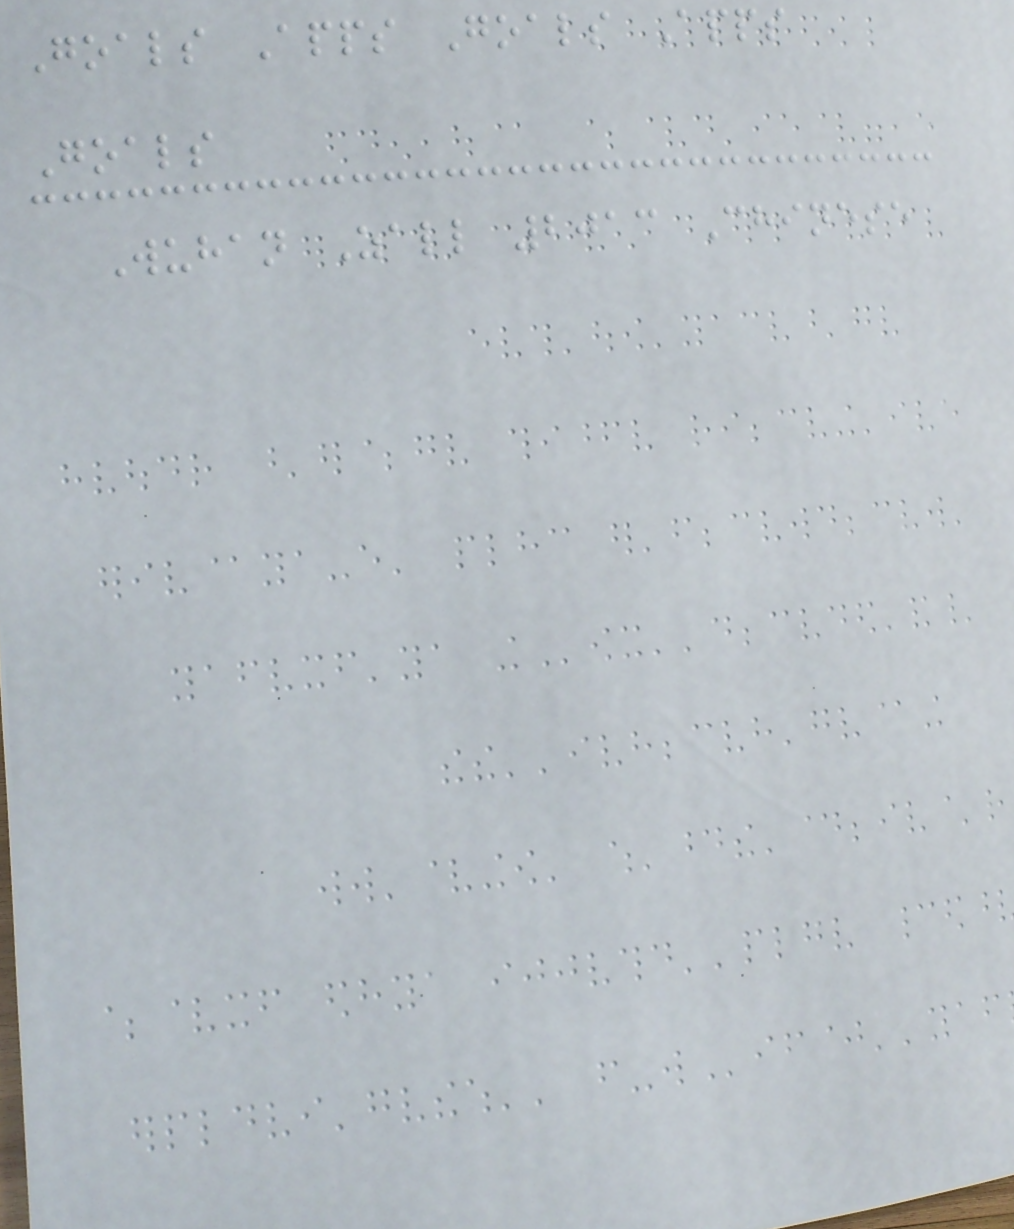Goals Apps Goals Apps
Goals
Wuhan Zall 2013 Chinese
